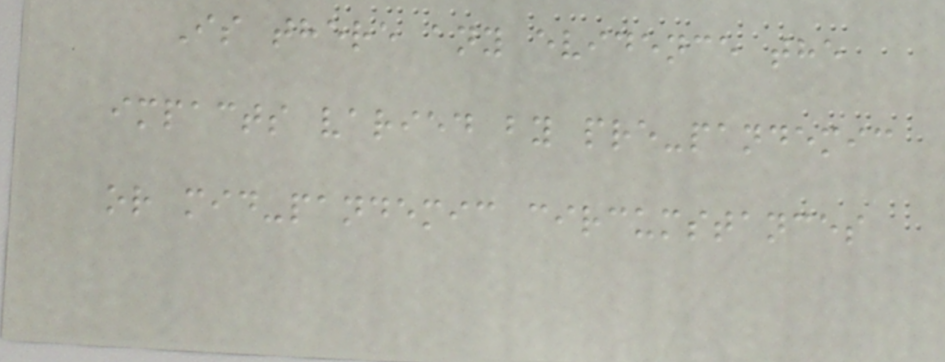Is there any evidence the
impacts varied by pre-pandemic
or mid-pandemic circumstances
